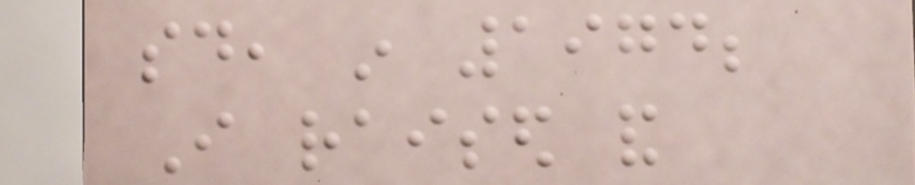said, in 1974;
I raised and
